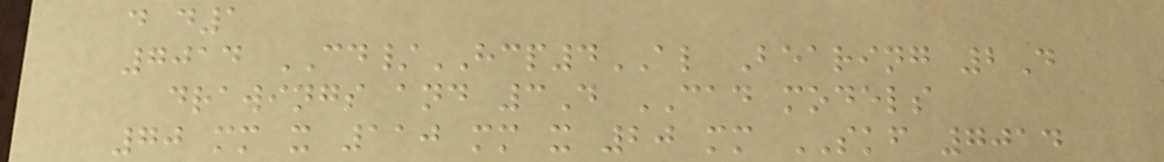d d1
7014 CD/HCP4AL Bearing 2D
drawings and 3D CAD models
70 mm x 110 mm x 20 mm SKF 7014
